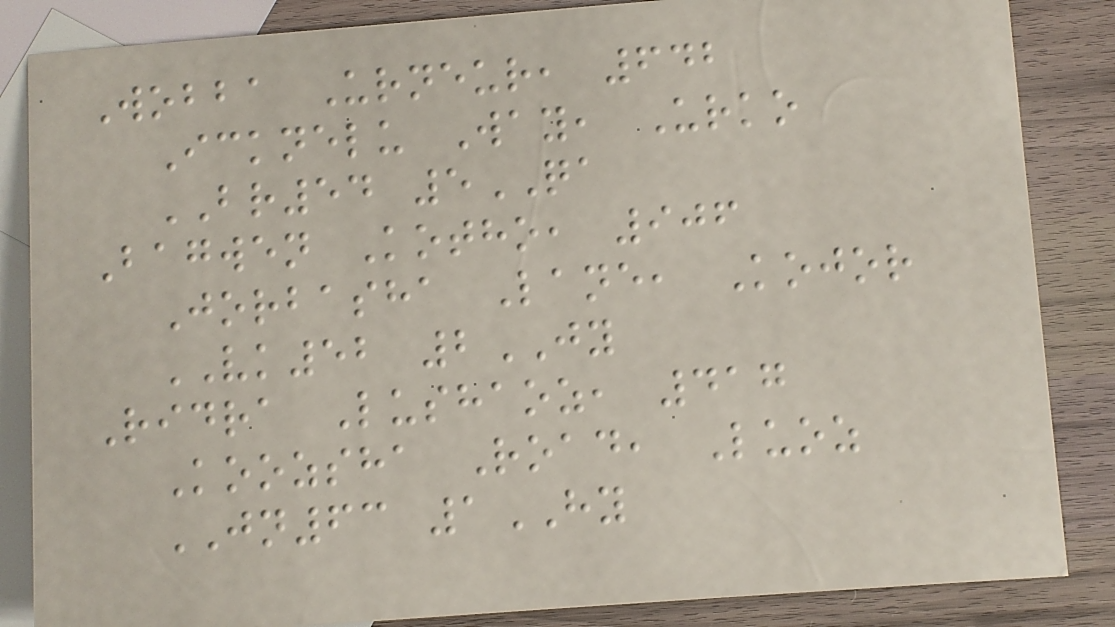Wobba Urneur, 642
Icknelu Way, Urko
BR54 5QA
Bagwen Kotho, 906
Jorbasha Lane, Kojor
VK52 2JY
Ridra Lushaoz, 417
Koozsha Road, Luoz
JN63 1HY
